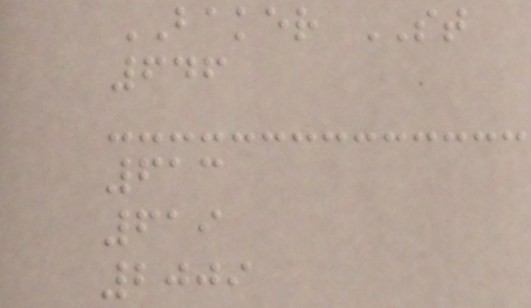BAKER ST
646
613
619
2009
